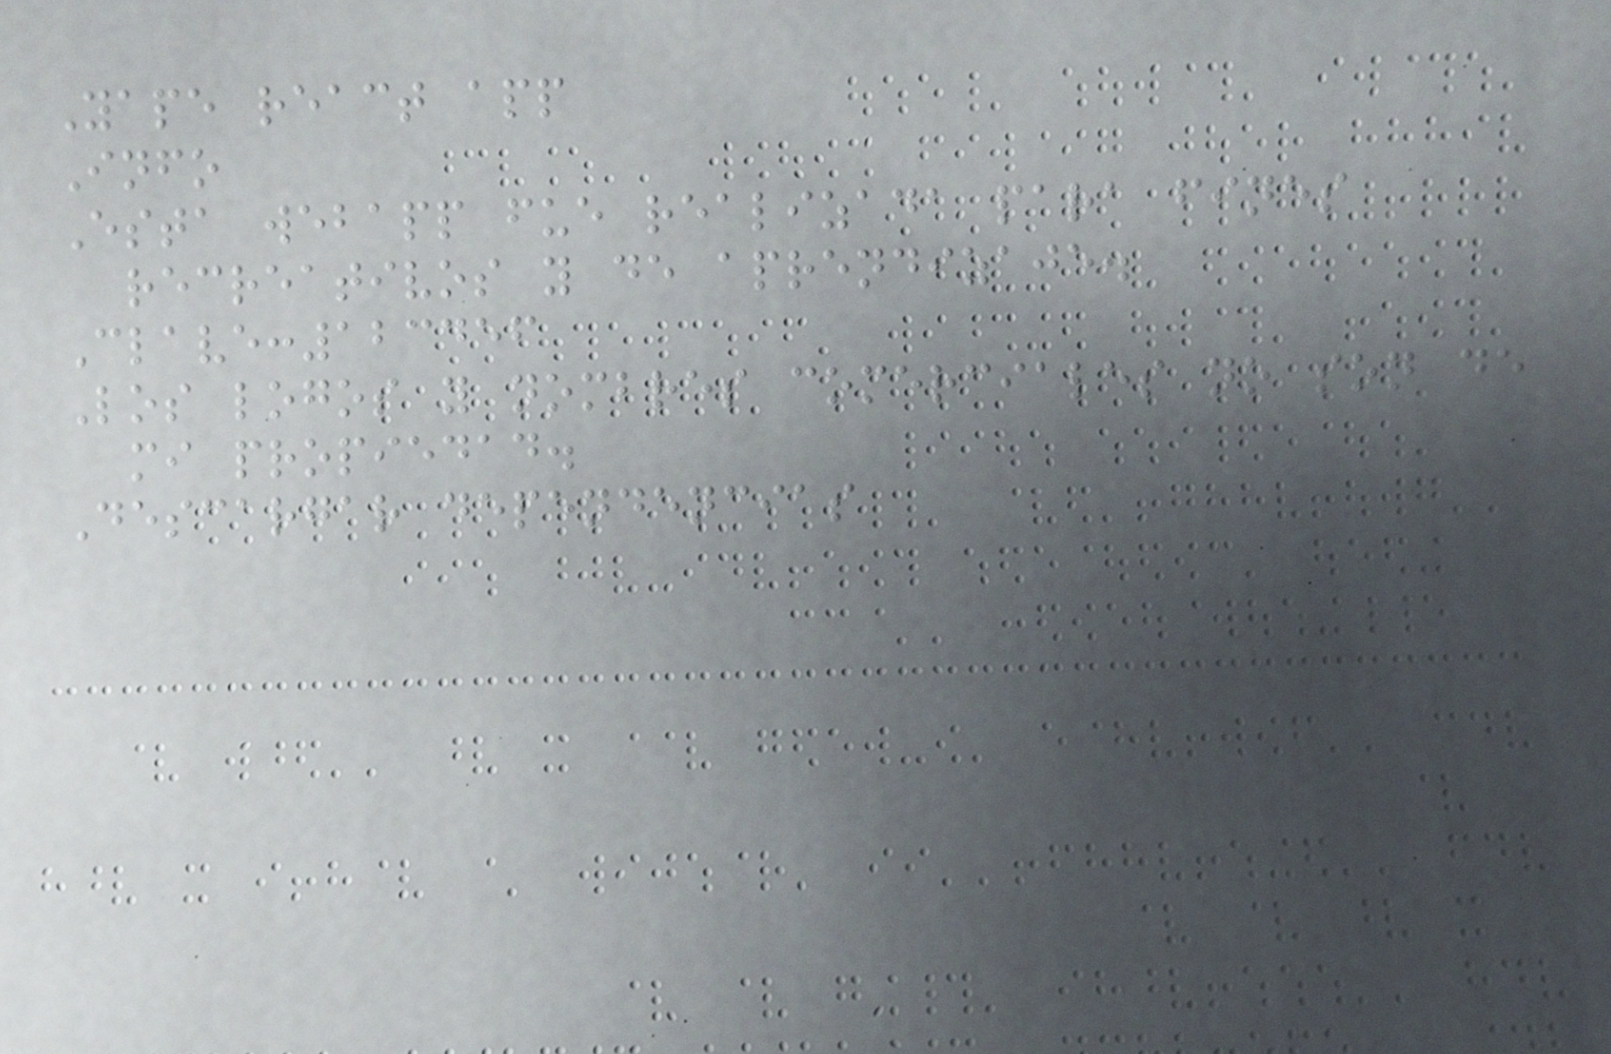Yape react app
Info
Esta webapp fue realizada para fines
recreativos y de aprendizaje.
Clave:123456
Los logos y nombres comerciales no son de
mi propiedad.
Descargar dependencias
